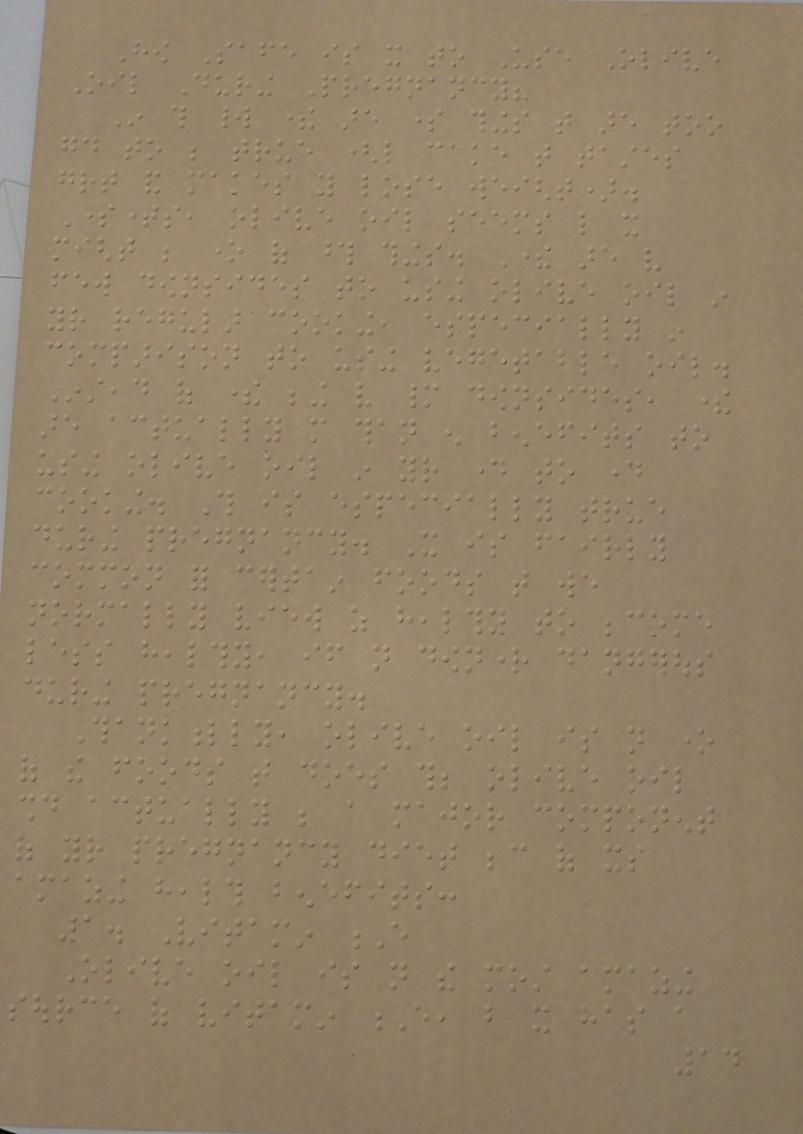How Safe is it to Use Olive
Oil During Pregnancy?
In this world there are some things that are too
good to be true (like cake that tastes
great and makes you lose weight).
Sometimes, olive oil seems like it
might be one of those things. There are very
few downsides to using olive oil in
your regular cooking, especially in
comparison to using vegetable oil.
Instead of there being very many downsides, there
are actually more than enough benefits to
using olive oil in your day to day
cooking. This is especially true
during pregnancy. It is fairly
common for certain foods that we
normally view as healthy to become
less healthy, if not downright dangerous
during pregnancy.
Thankfully, olive oil is not one
of the foods that does this; olive oil
should actually be a major component
of your pregnancy diet because of its
amazing health benefits:
1. Vitamin E
Olive oil is not the most amazing
source of vitamin E, but it has a
14
